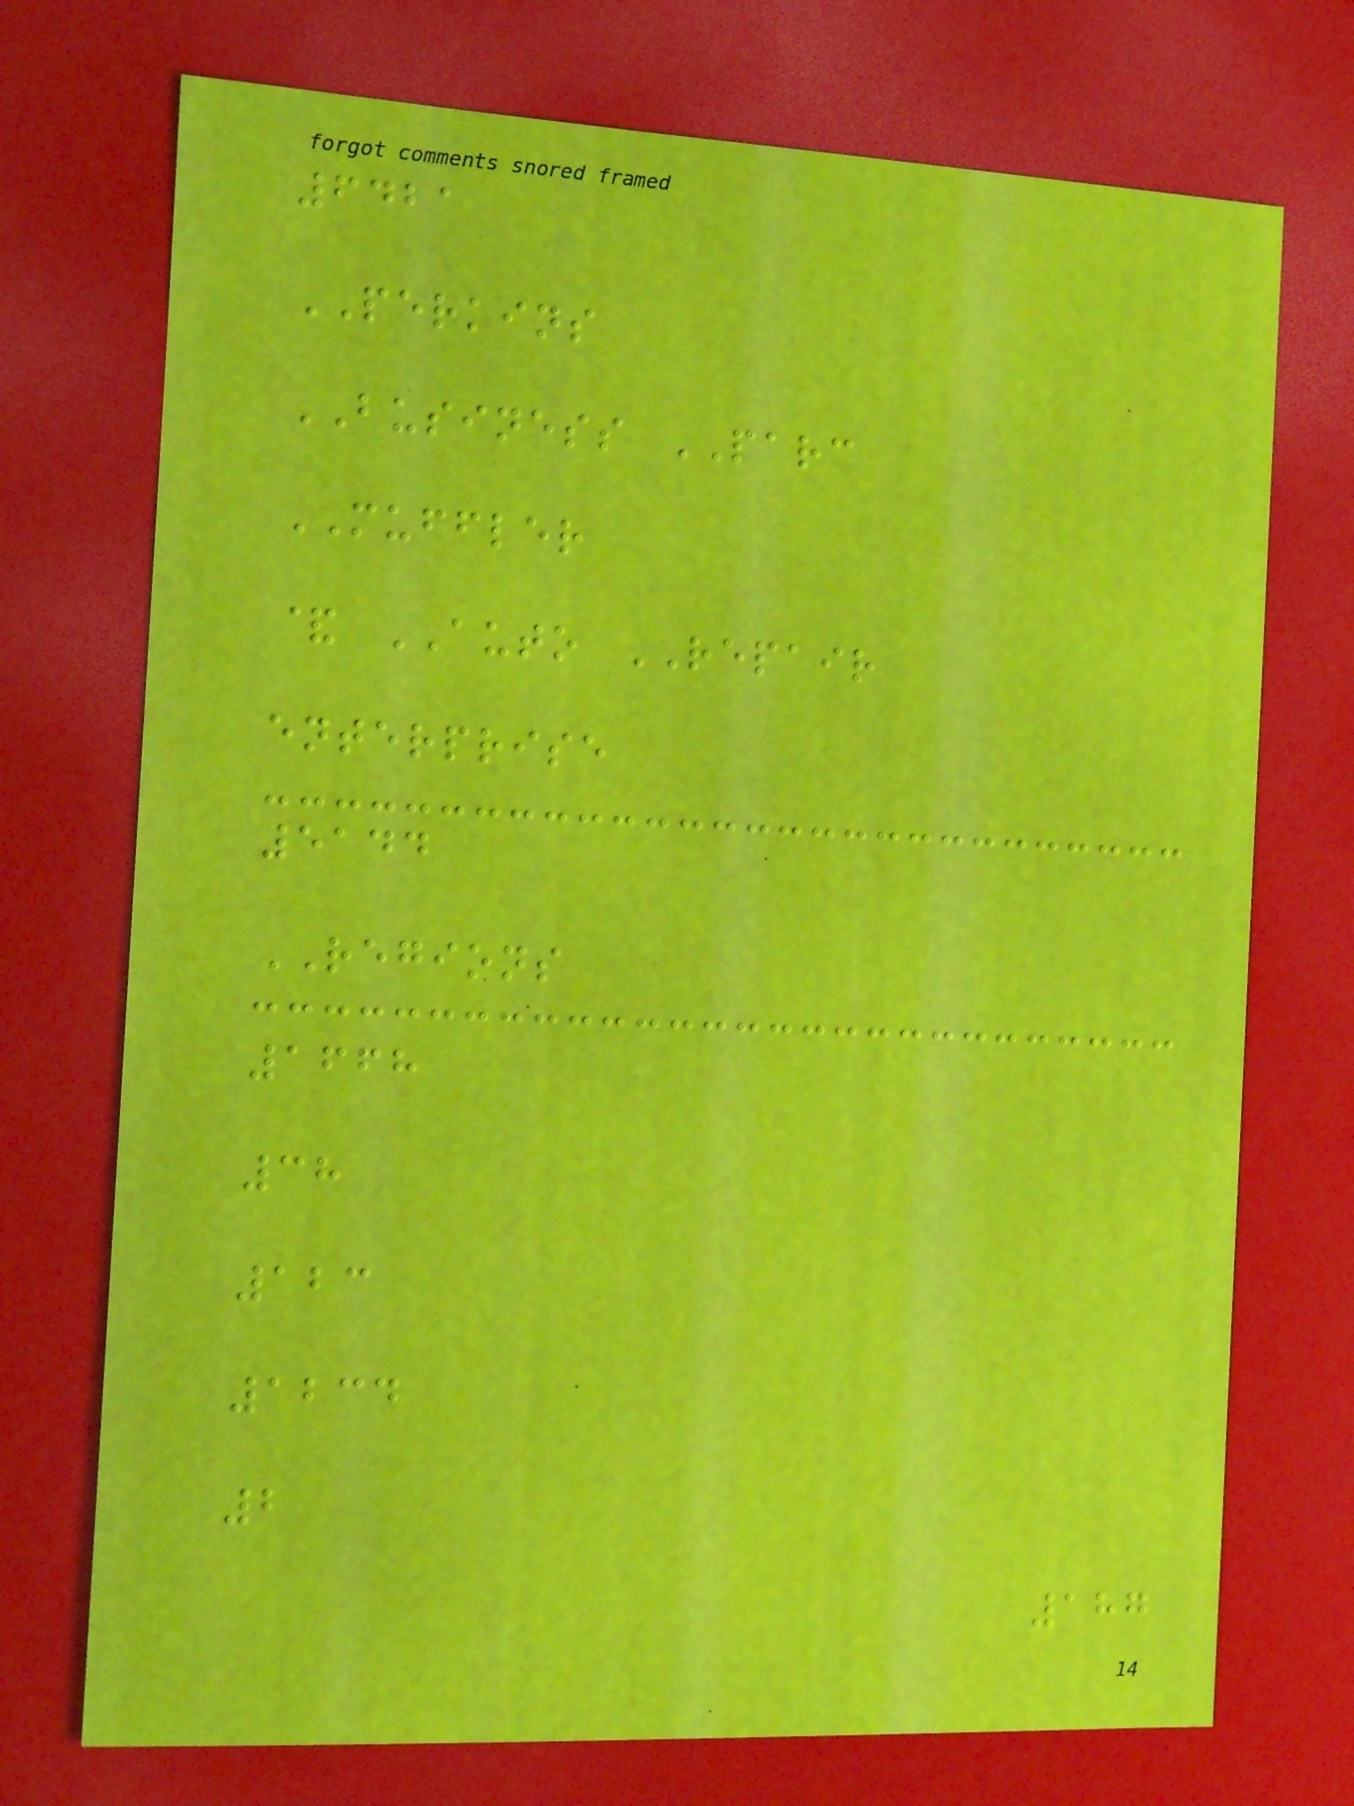6421
PERKINS
BUSINESS PARC
MUFFLER
& AUTO REPAIR
enterprise
5144
REGIONS
1668
38
123
1234
2
187
